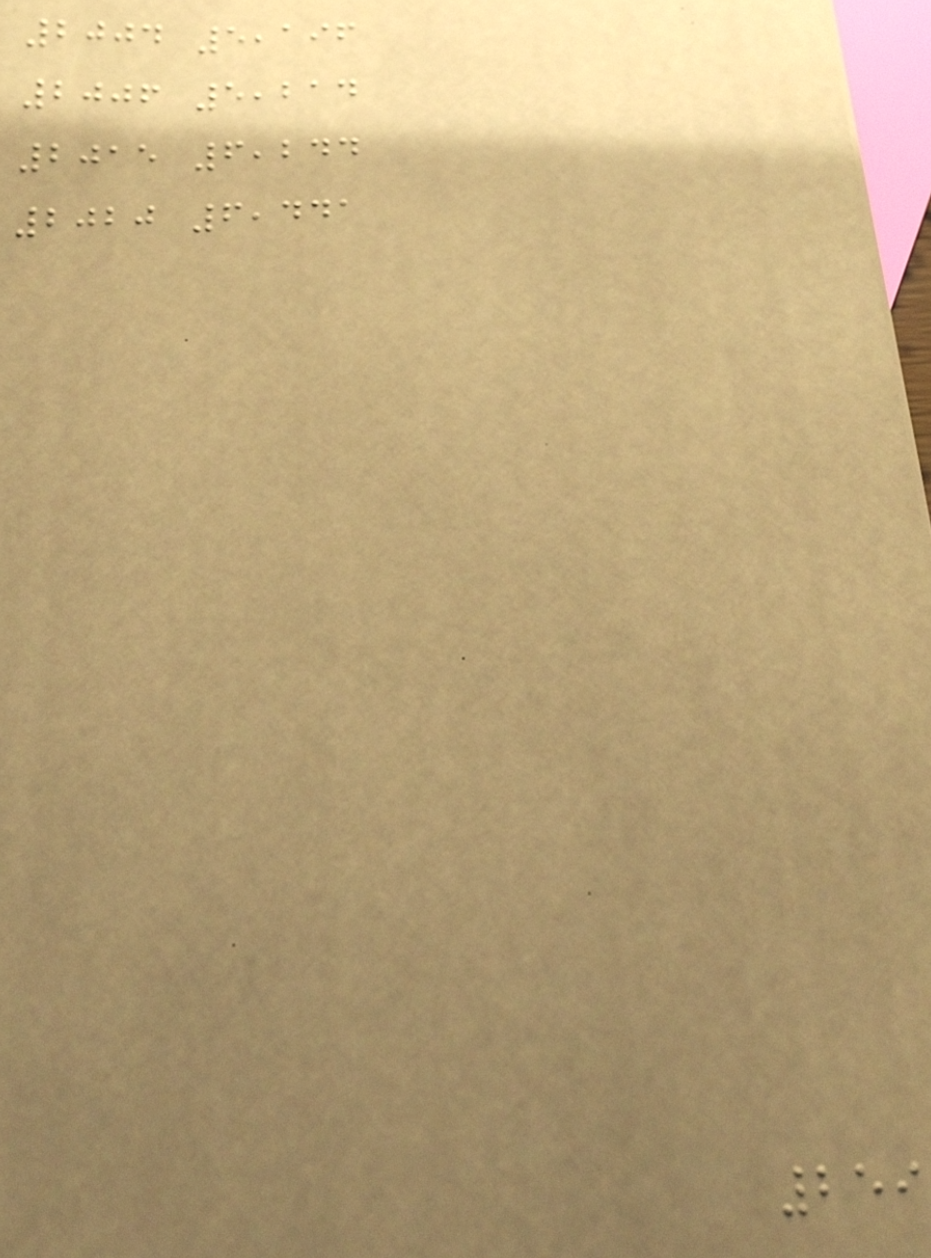2004 5,196
2006 5,214
2015 6,244
2020 6,441
259
